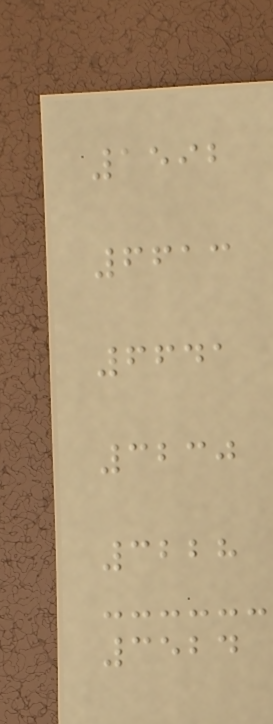1592
6613
6641
3230
3228
3524
